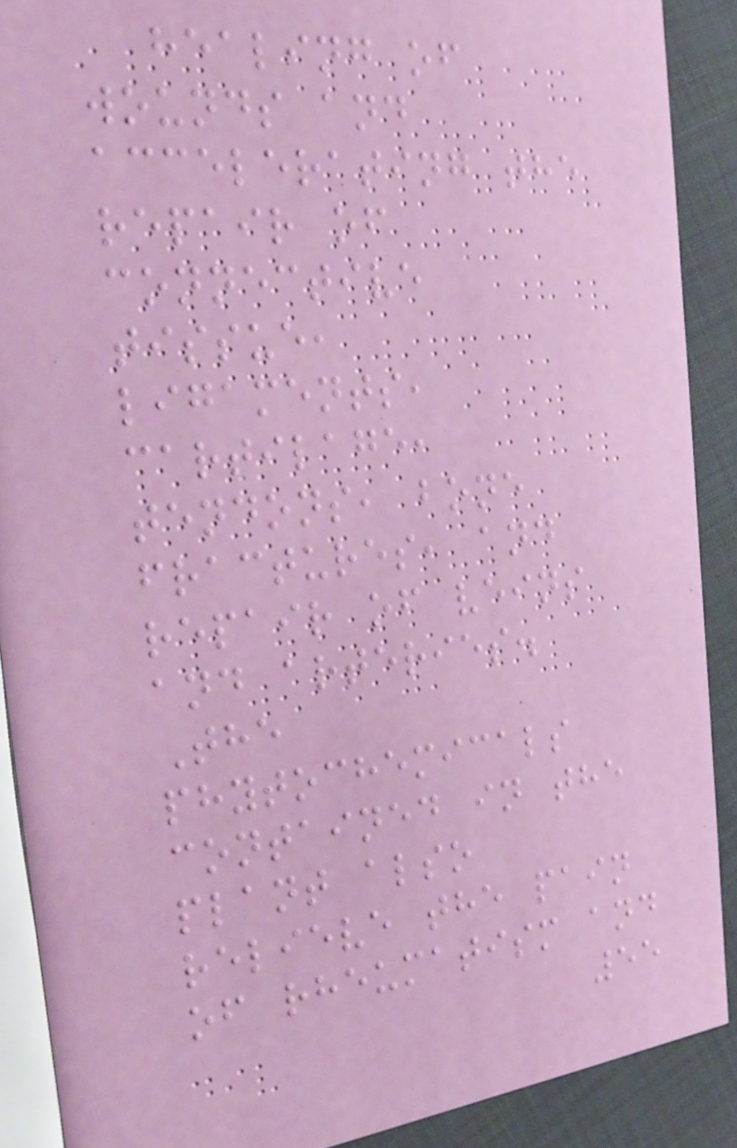healing of
wounds and
accelerating the
repair of
connective
tissue,
ligaments,
cartilage,
tendons, bone
fractures, and
repair of veins
and arteries.
The
phytochemicals
contained in the
plant also
relieve the pain
of rheumatism and
55
